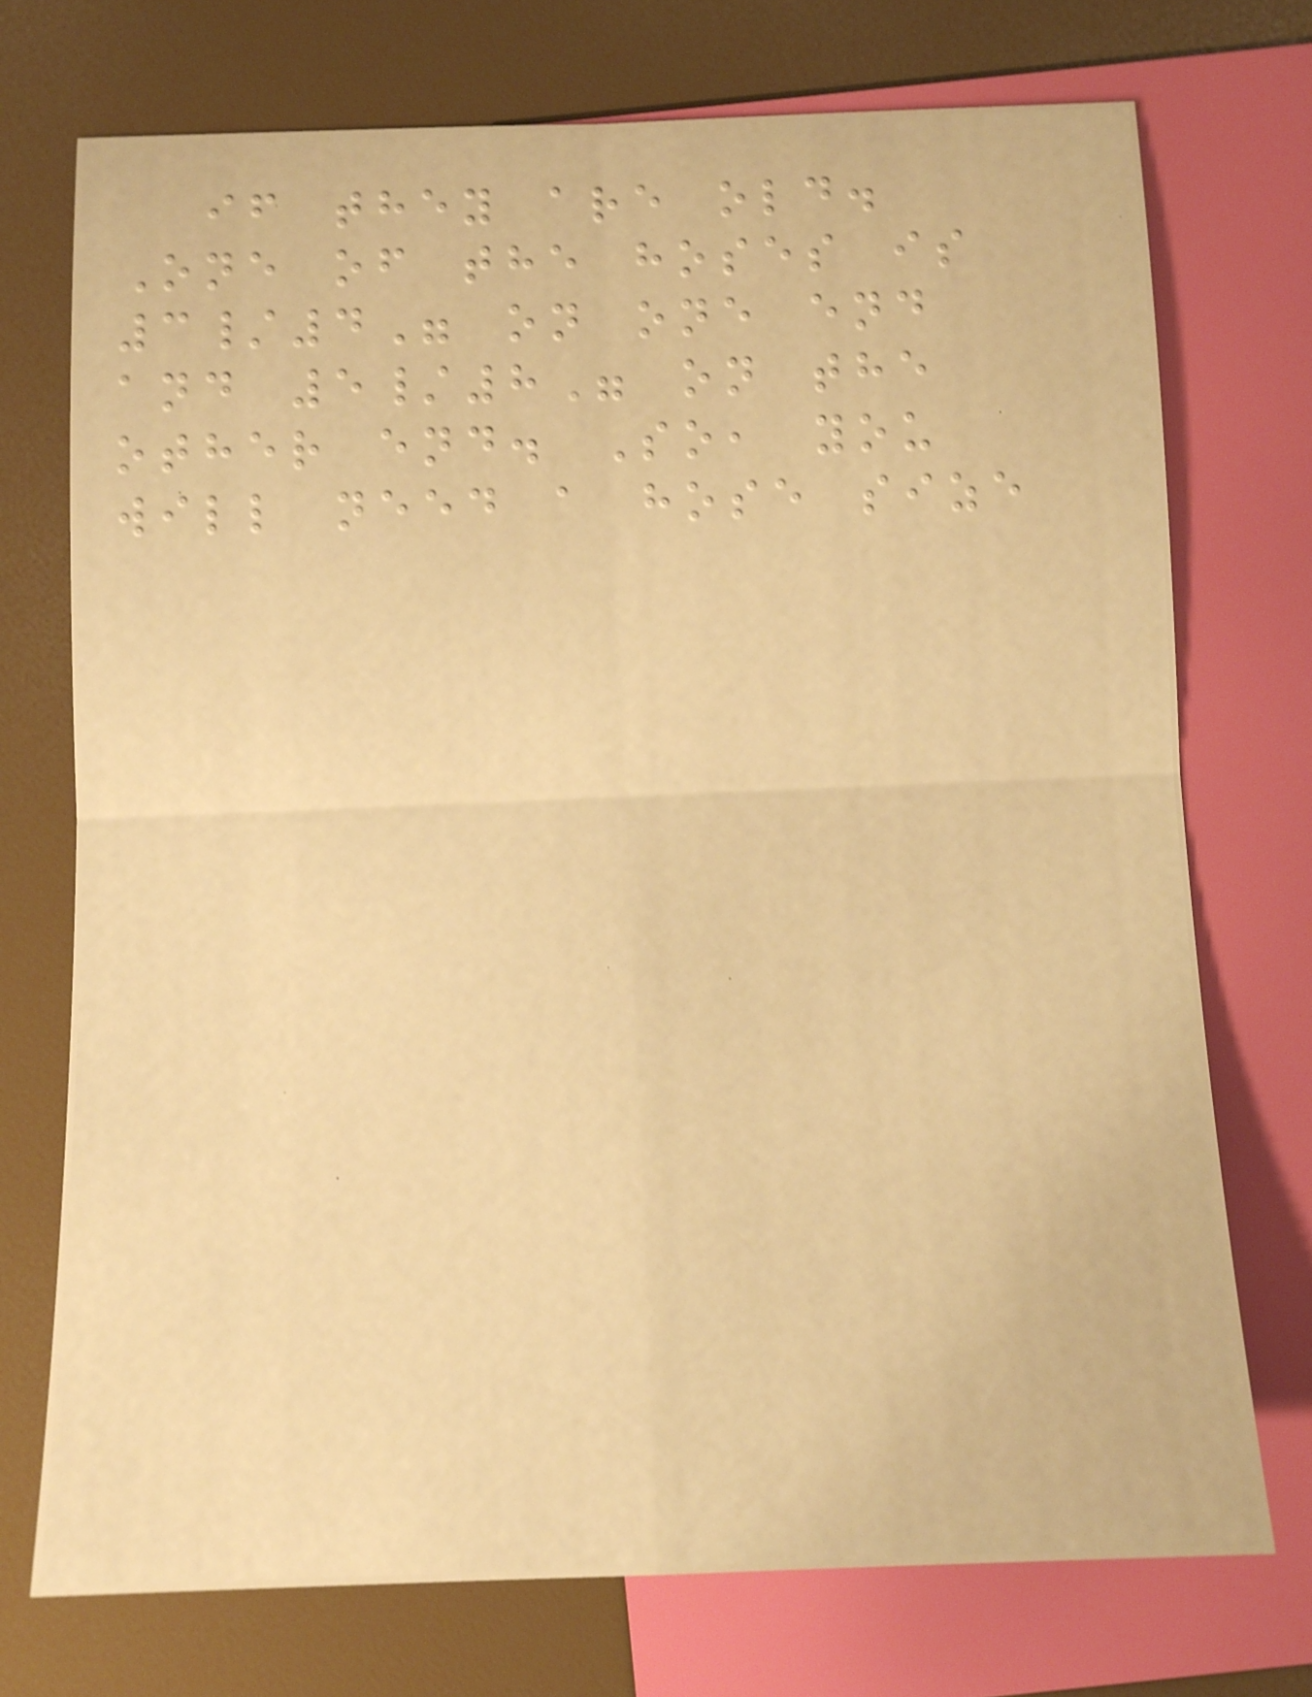if they are old.
One of the hoses is
3/4" on one end
and 5/8" on the
other end. So, you
will need a hose size
